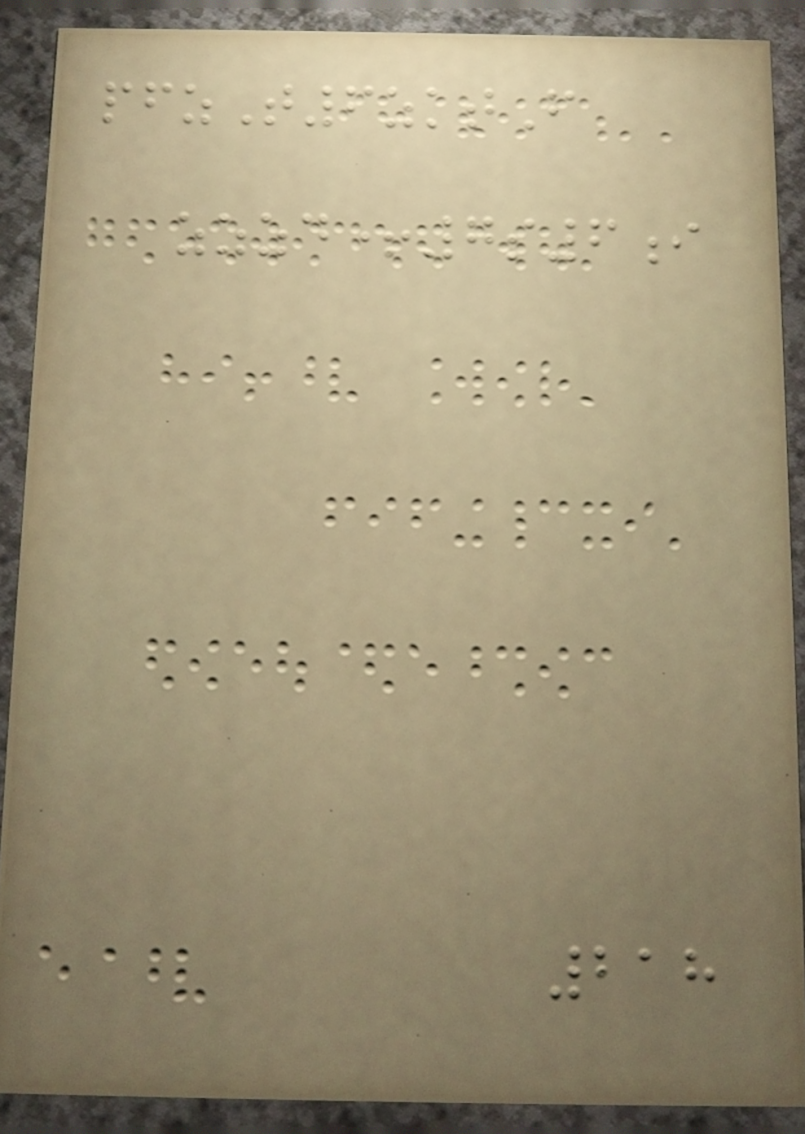pfzT6zktF
zzzd+7s6i
218
